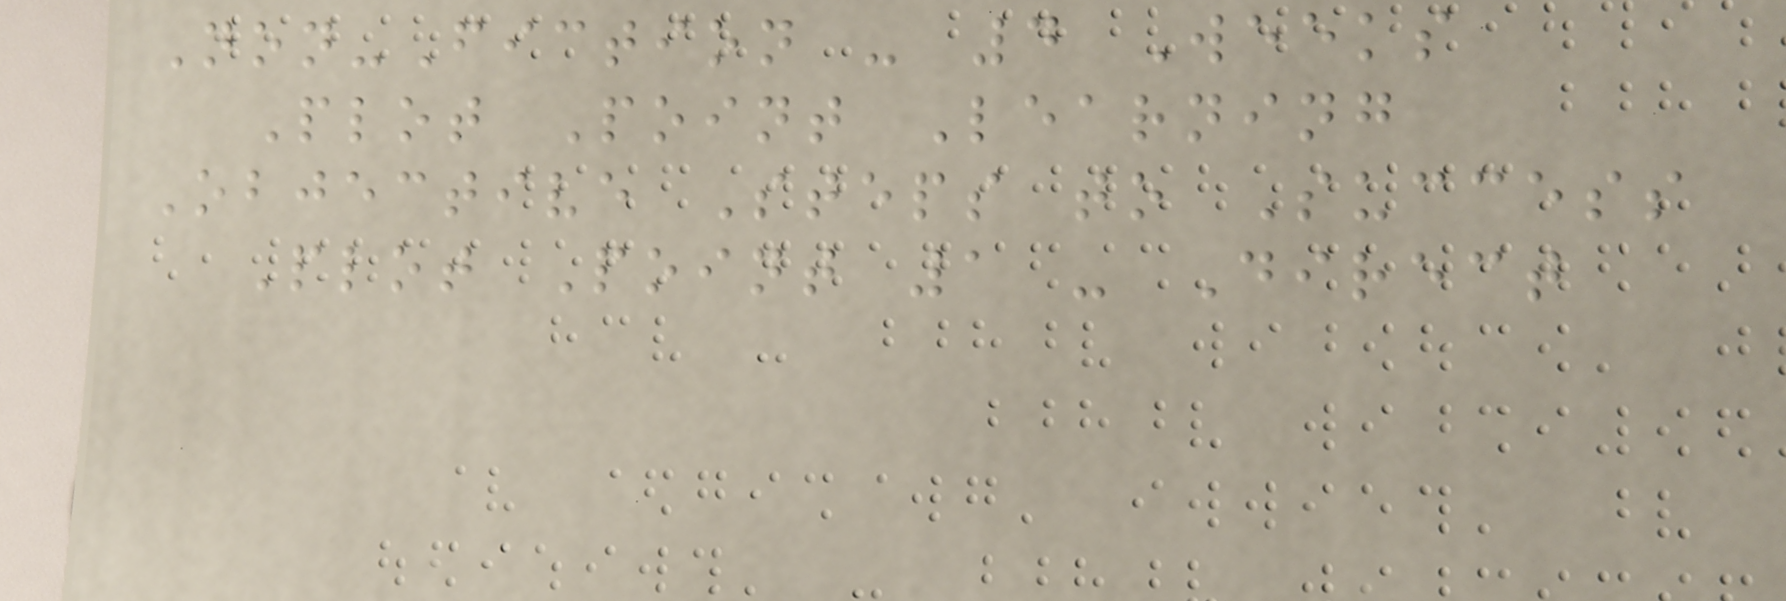Non-Fiction - 4 Weeks
Plot Point Learning
Objective Steps to Success
Plot Point 1 - Direct
